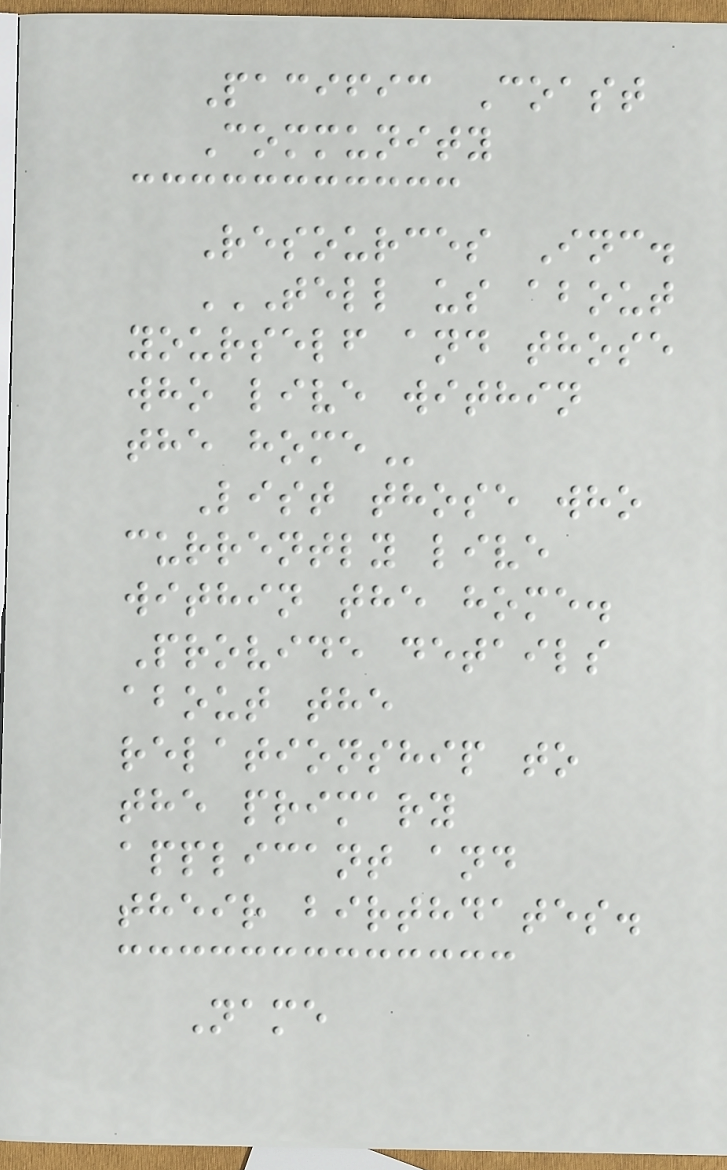Pacific Coast
Community
Resources Inc.
TELL US ABOUT
YOURSELF AND THOSE
WHO LIVE WITHIN
THE HOME
List those who
currently live
within the home.
Provide details
about the
relationship to
the primary
applicant and
their birthdates.
Name
